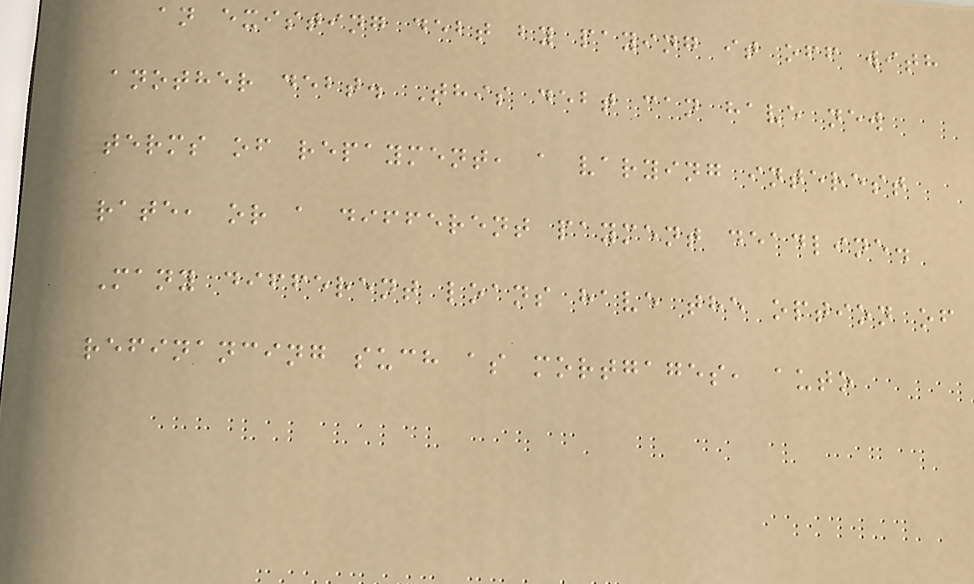an existing debt by paying it off with
another debt. This debt can have new
terms of repayment, a varying interest
rate, or a different payment deadline.
Many different loans have the option of
refinancing such as mortgages, auto
